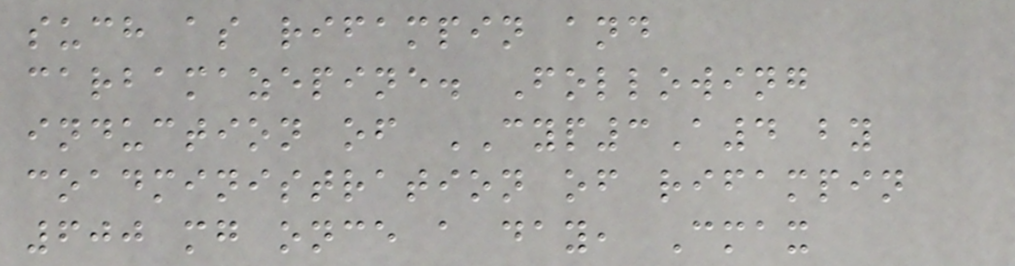such as rifampin and
carbamazepine. Following
induction of CYP3A4 by
coadministration of rifampin
600 mg once a day, Cmax
